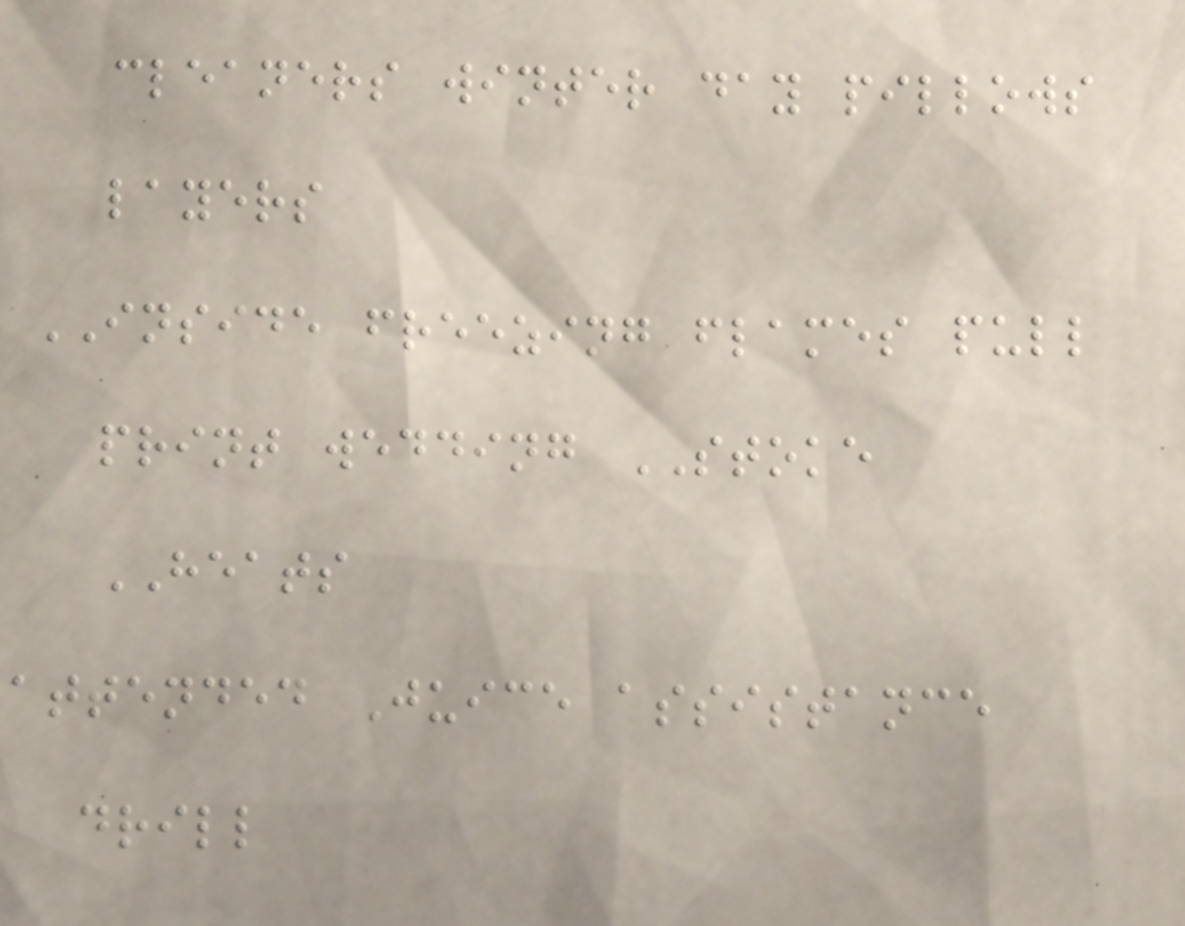cleaners winter day pillows
layers
INSIDE freezing flames pull
print wedding STOKE
HEATS
attended Juice assistance
drill
